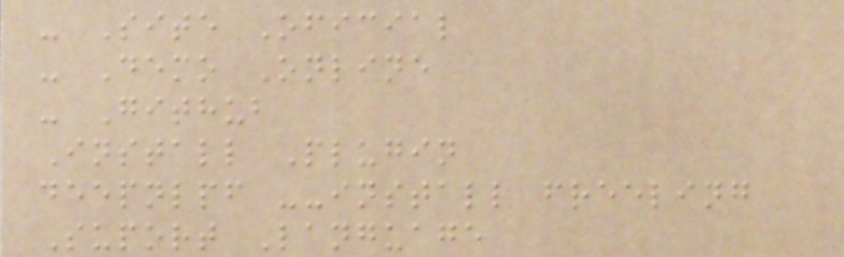- Site Oficial
- Demo Online
- Github
Install Plugin
deepnlpf --install freeling
Suport Language
